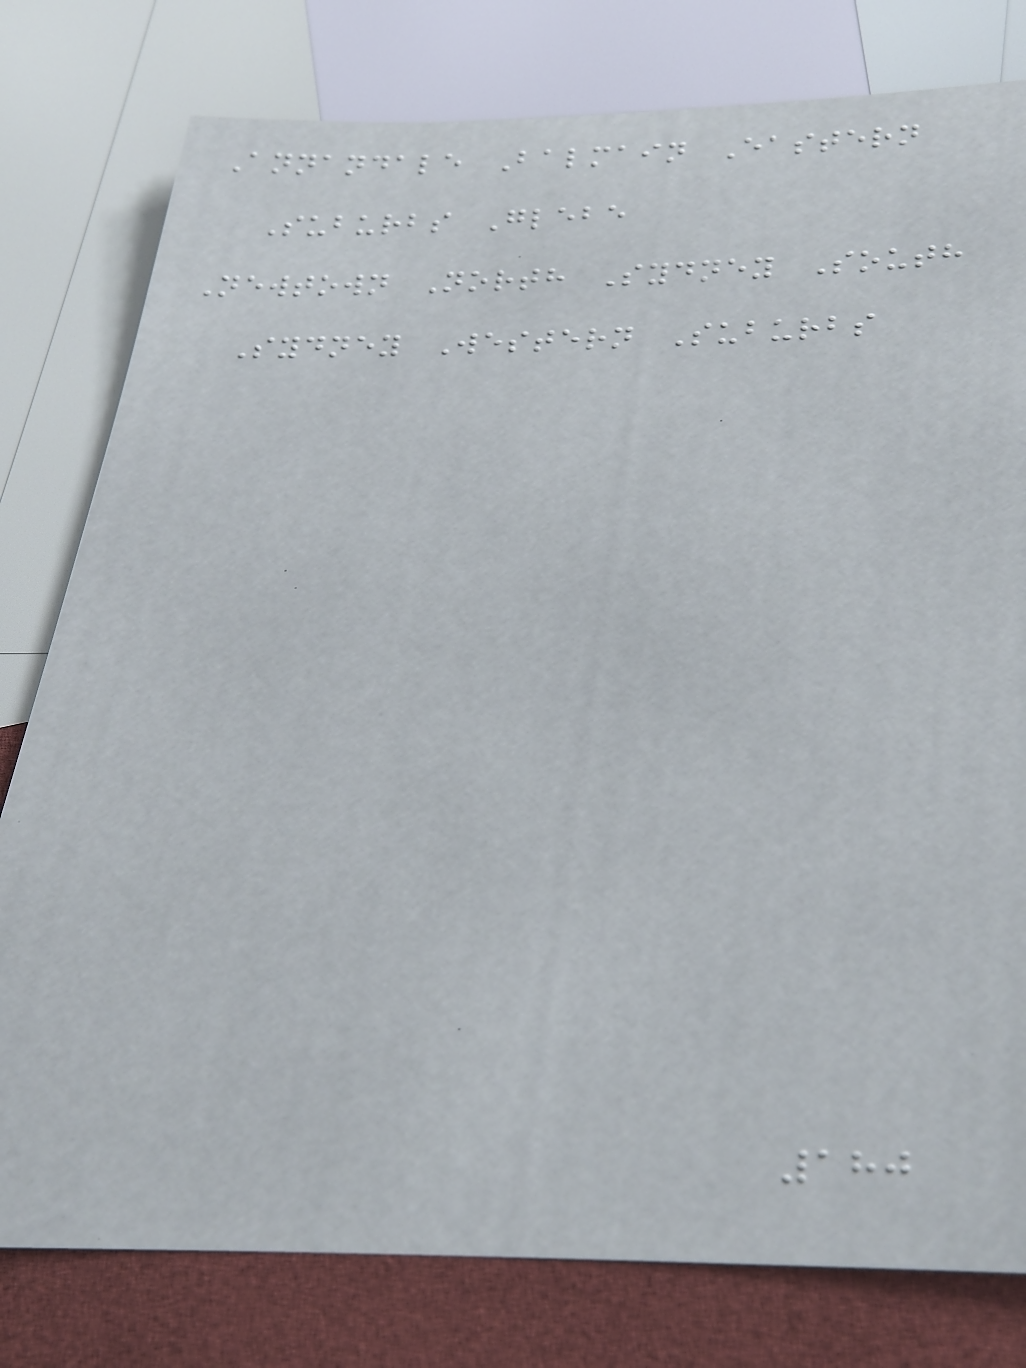Annandale Balmain Eastern
Suburbs Glebe
Newtown North Sydney South
Sydney Western Suburbs
180
